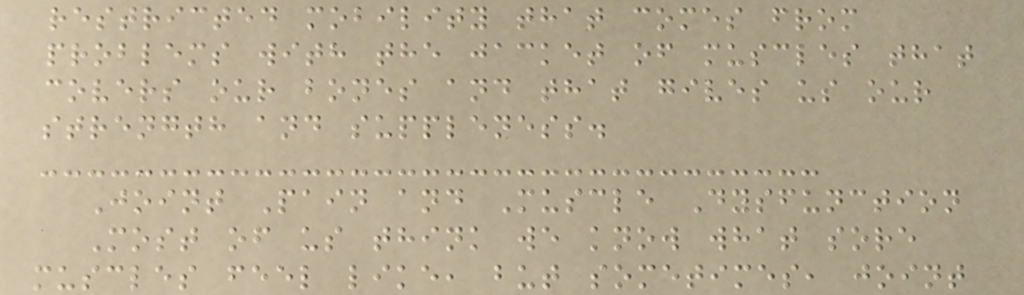restricted mobility that comes from
problems with the jacket of muscles that
covers our bones and that gives us our
strength and suppleness.
Joint Pain and Muscle Dysfunction
Most of us think we know what sore
muscles feel like, but sometimes, joint
